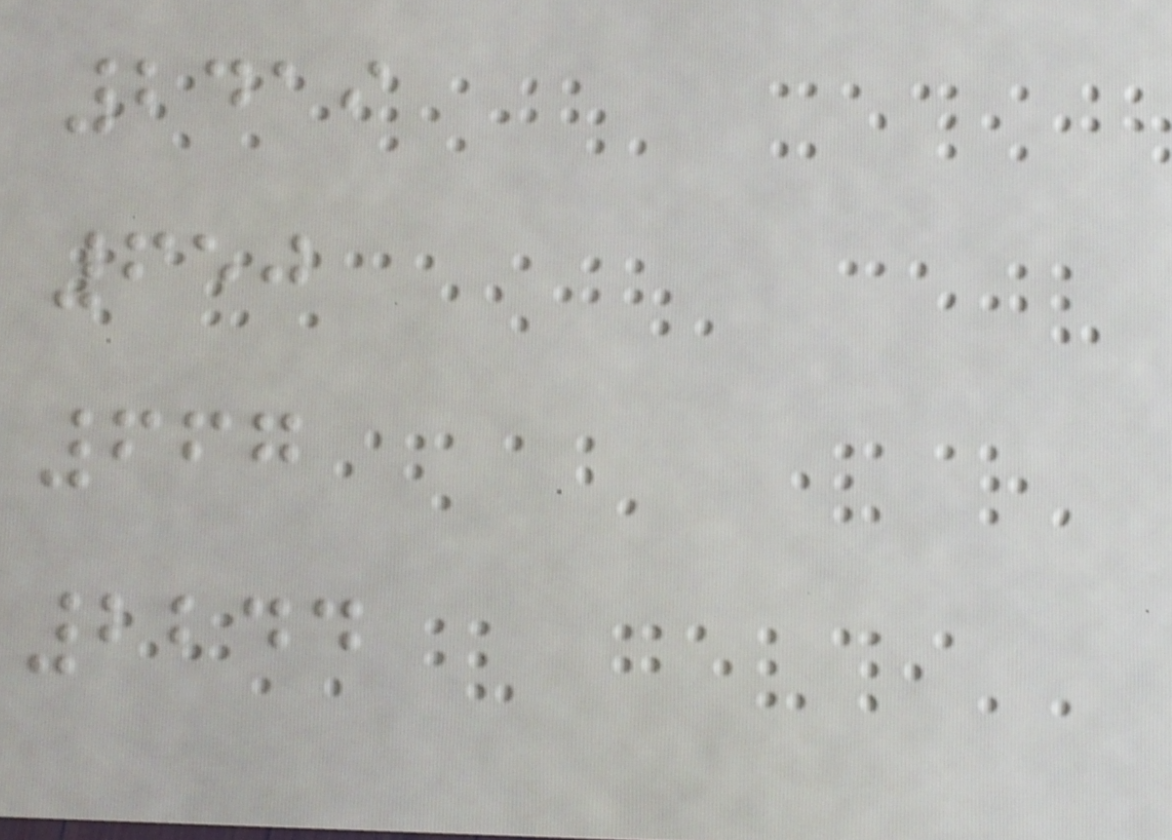2419
650
667
2244
